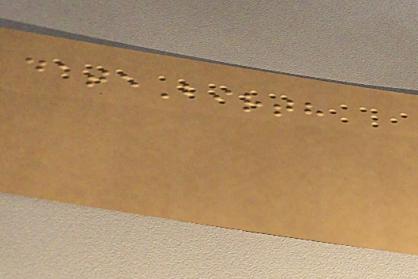dateBirth
